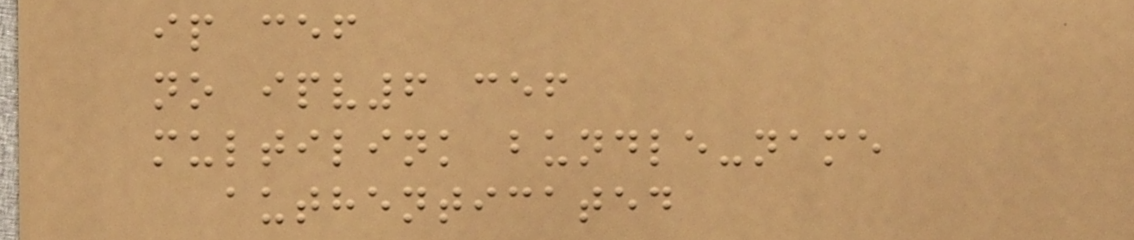ip cef
no ipv6 cef
multilink bundle-name
authenticated
